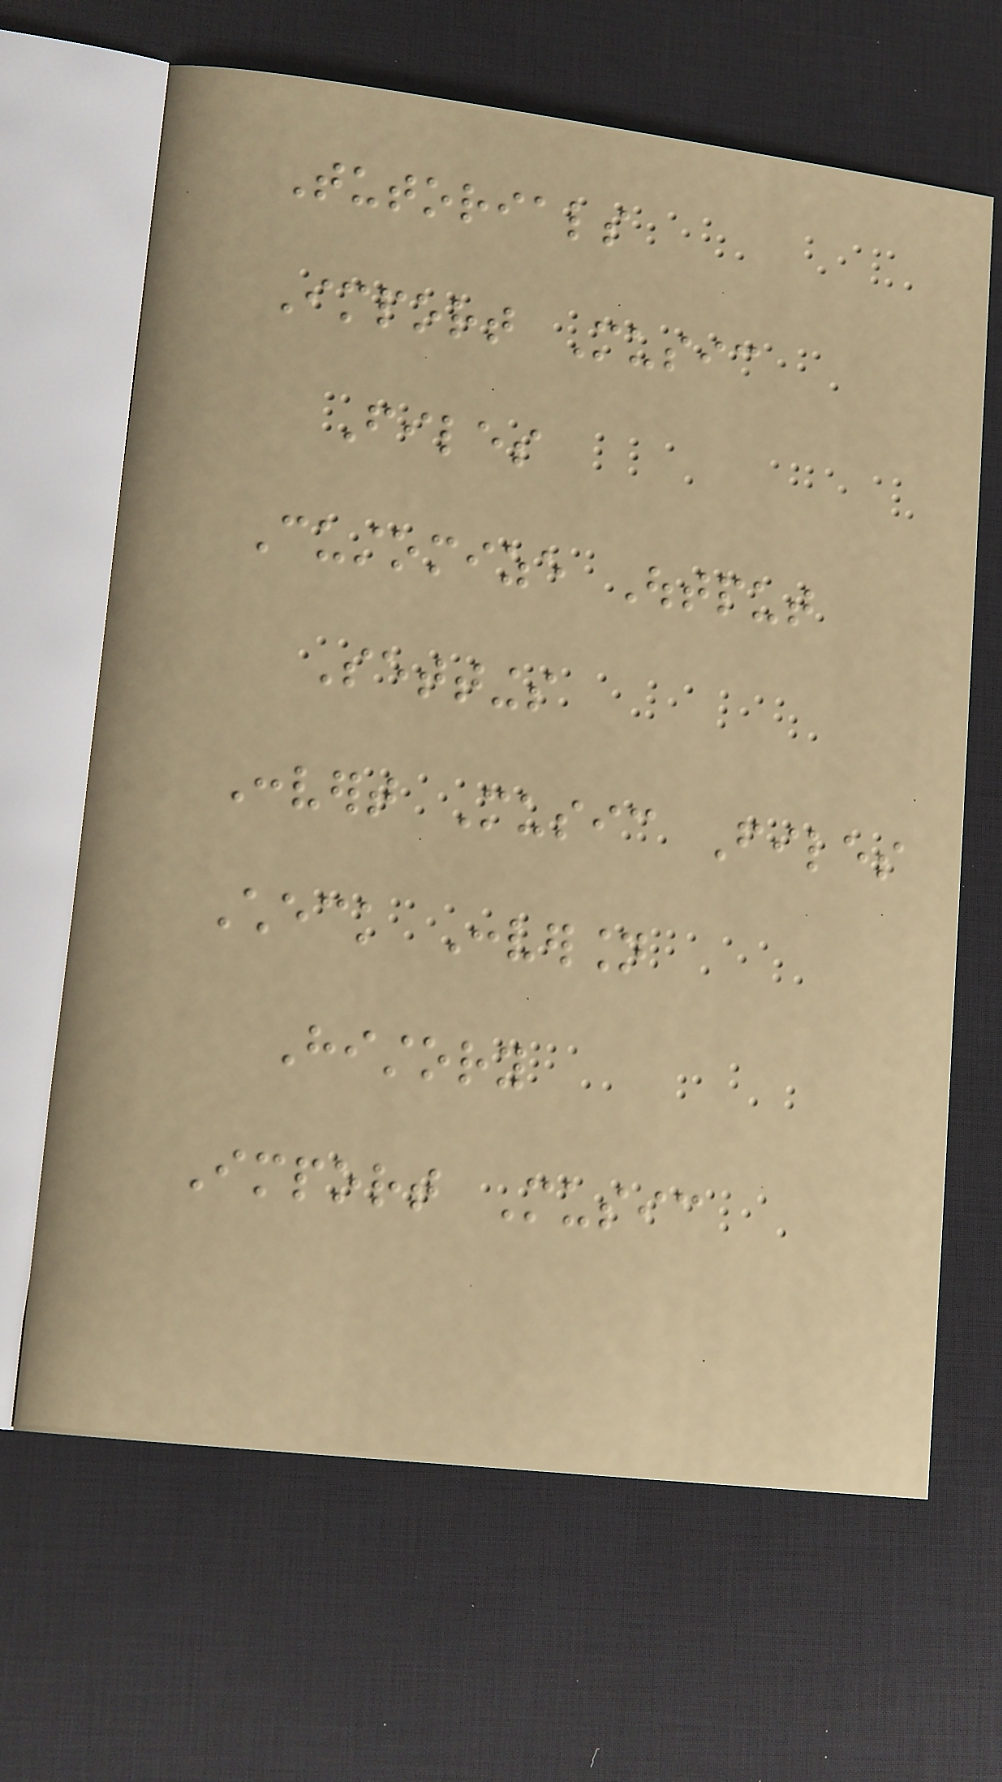Tutorials
Import Music
Files
Customize Output
Settings
Convert Music Files
Check Conversion
History
Import Music
